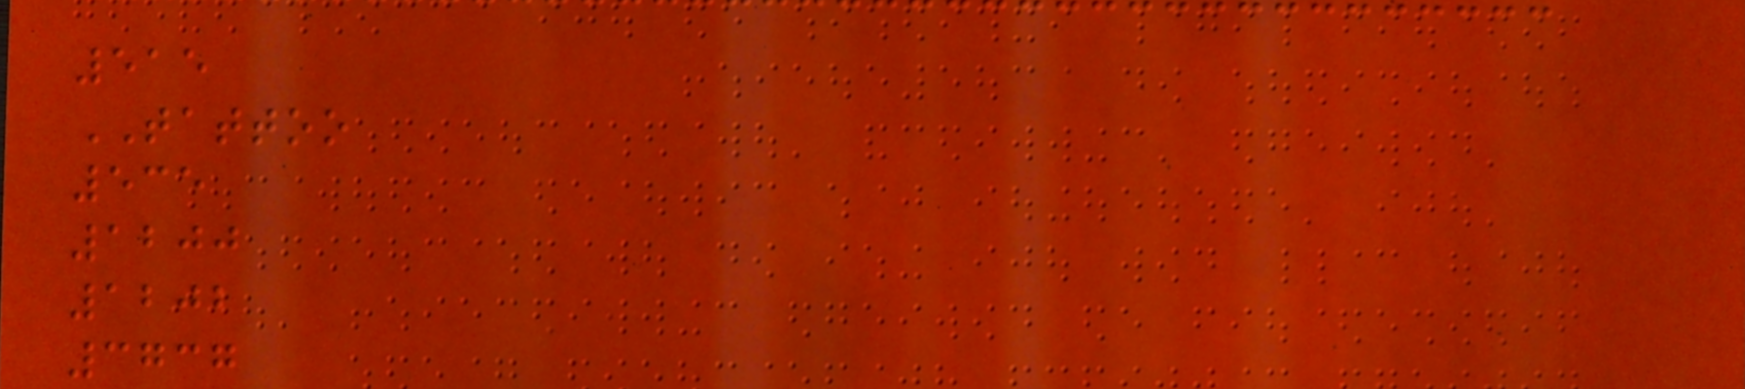515
TATTOO
535
1200
1202
3737
